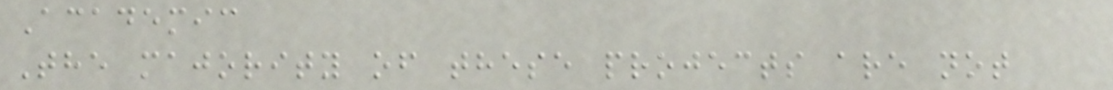Academic
The majority of these projects are not
